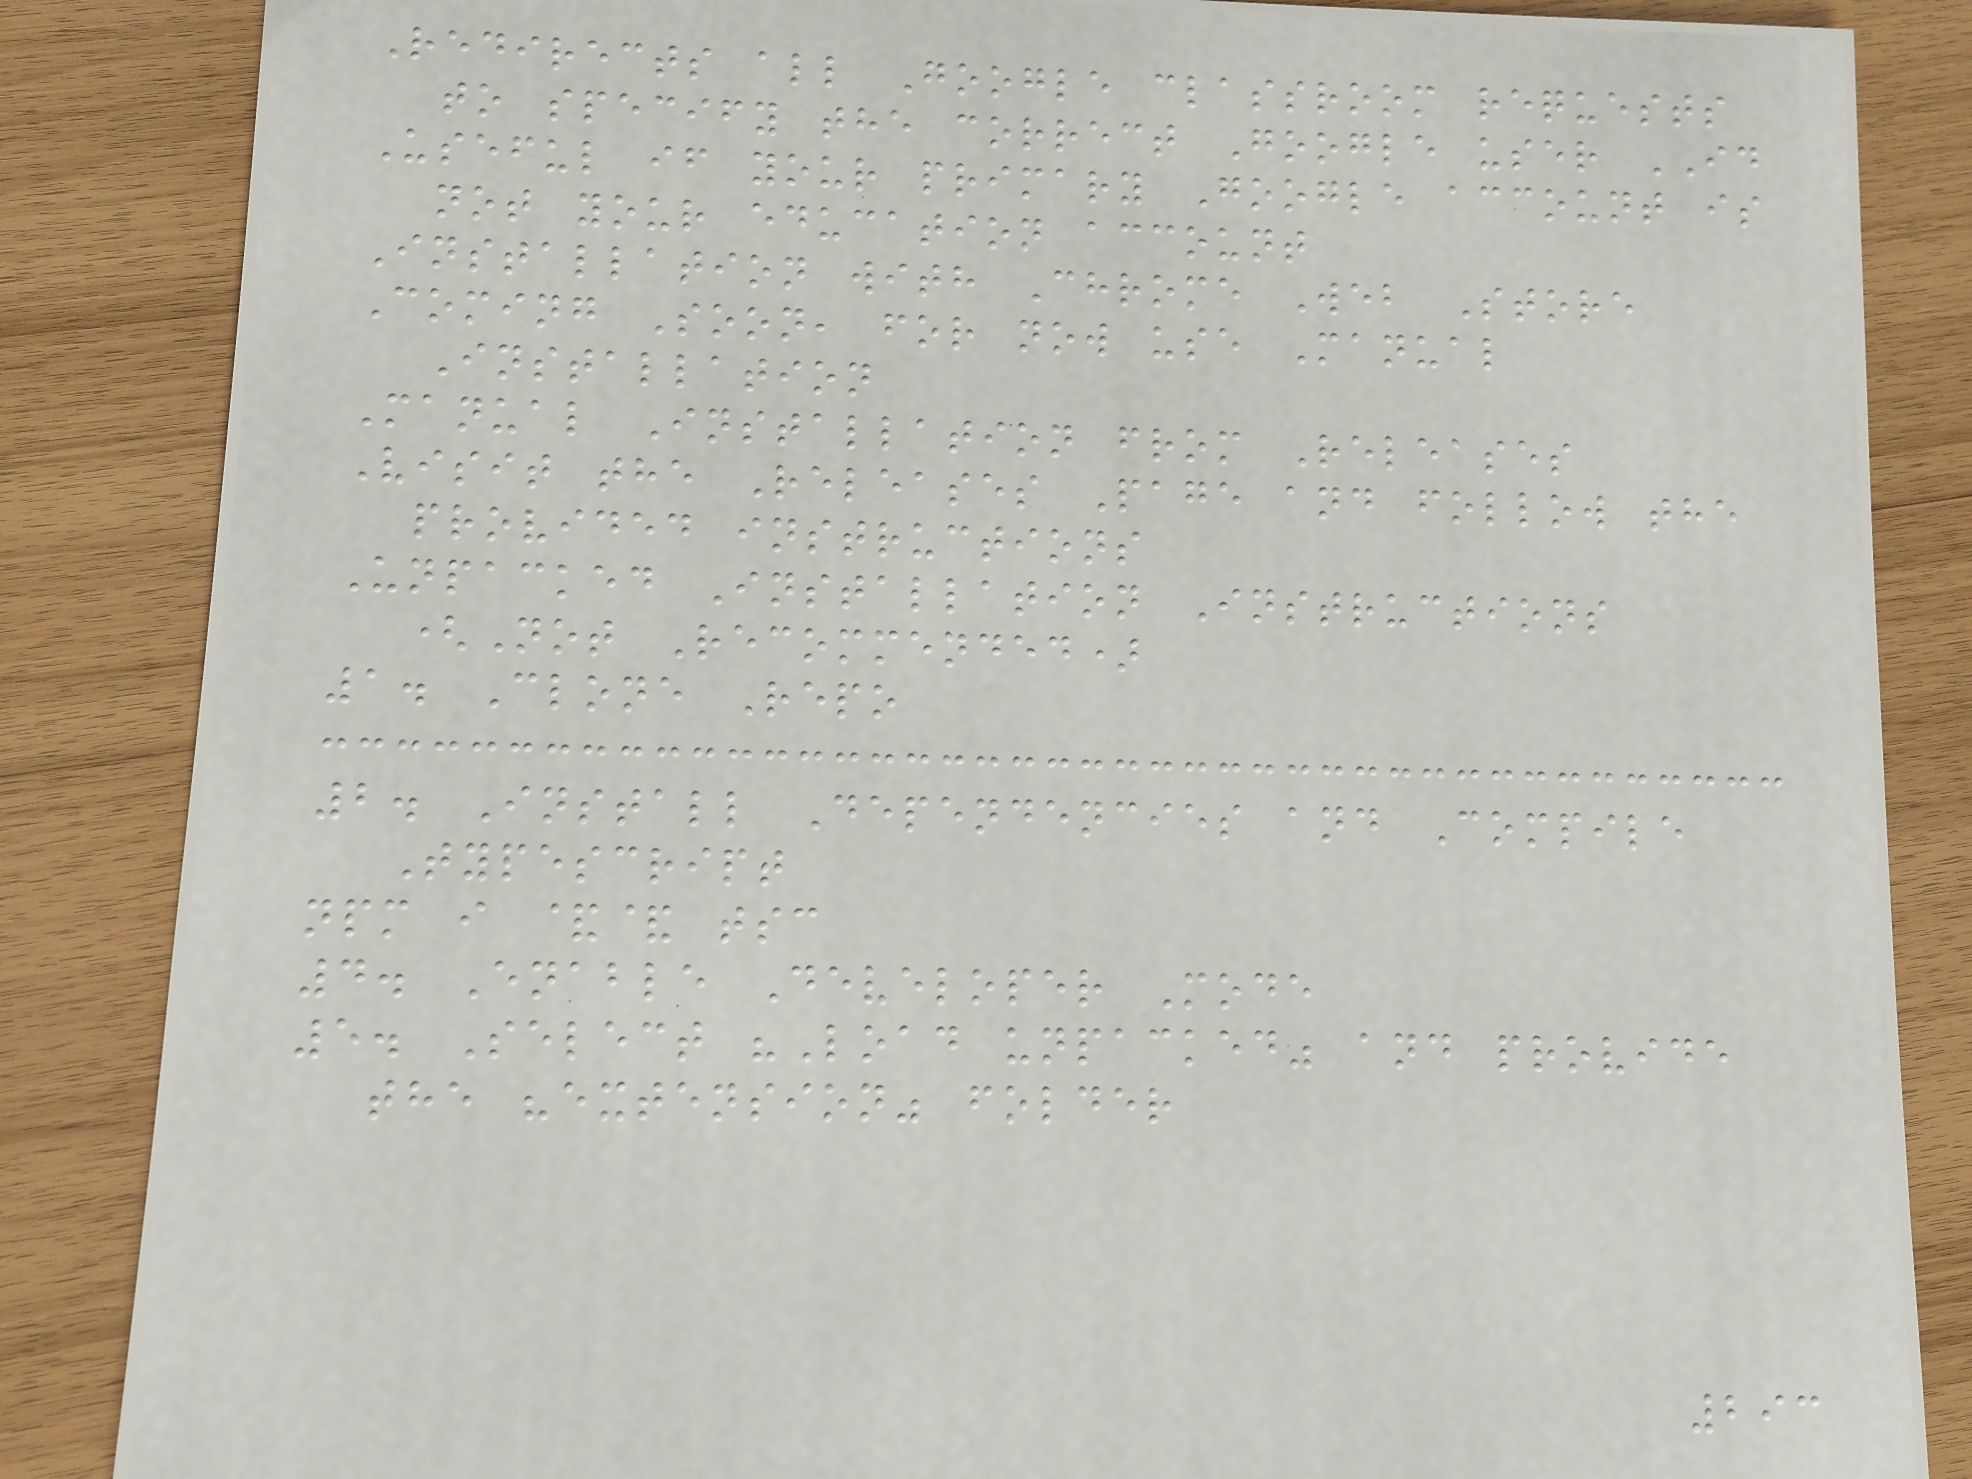Redirects all Google classroom requests
to specify the correct Google user ID
Useful if your primary Google account is
not your education account
Installation with Chrome Web Store
Coming Soon, for now use Manual
Installation
Manual Installation from Releases
Visit the Releases Page and follow the
provided instructions
Unpacked Installation Instructions
(Not Recommended)
1. Clone Repo
2. Install Dependencies and Compile
Typescript
npm i && tsc
4. Enable Developer Mode
5. Select "Load unpacked" and provide
the "extension" folder
293
